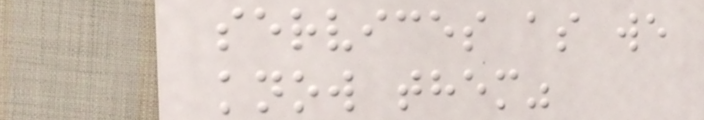services as we
know them"
